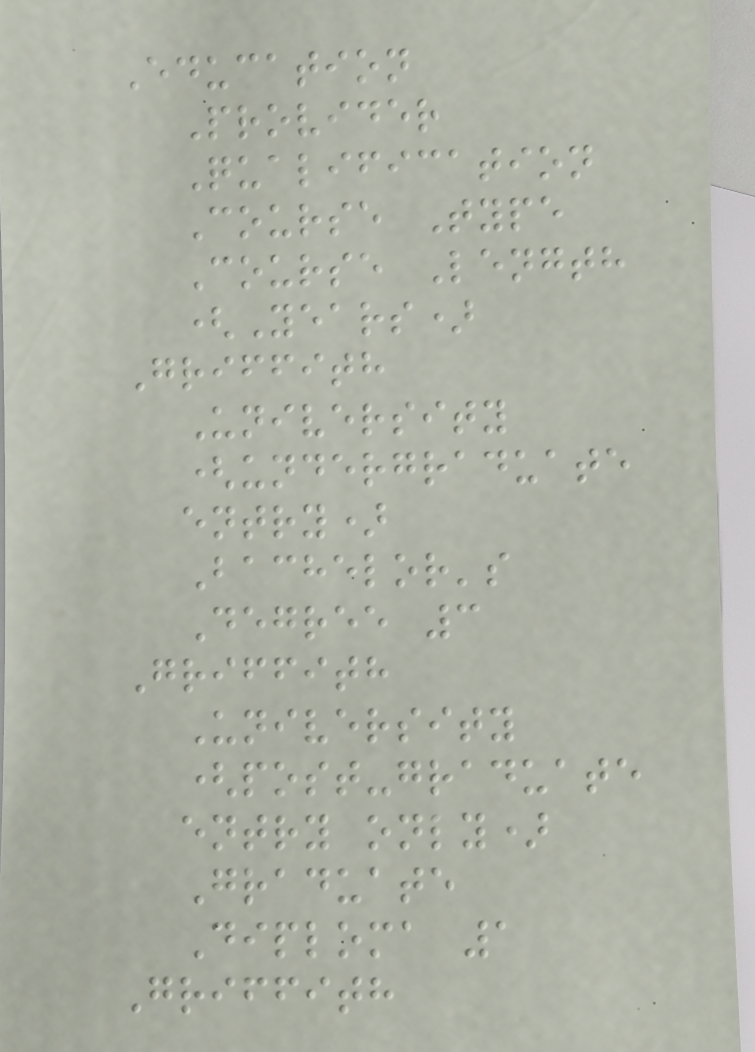Education
Provider
Qualification
Course Type
Course Length
(Years)
Griffith
University
(undergraduate
entry)
Bachelor's
Degree 3
Griffith
University
(post-graduate
entry only)
Graduate
Diploma 1
Griffith
